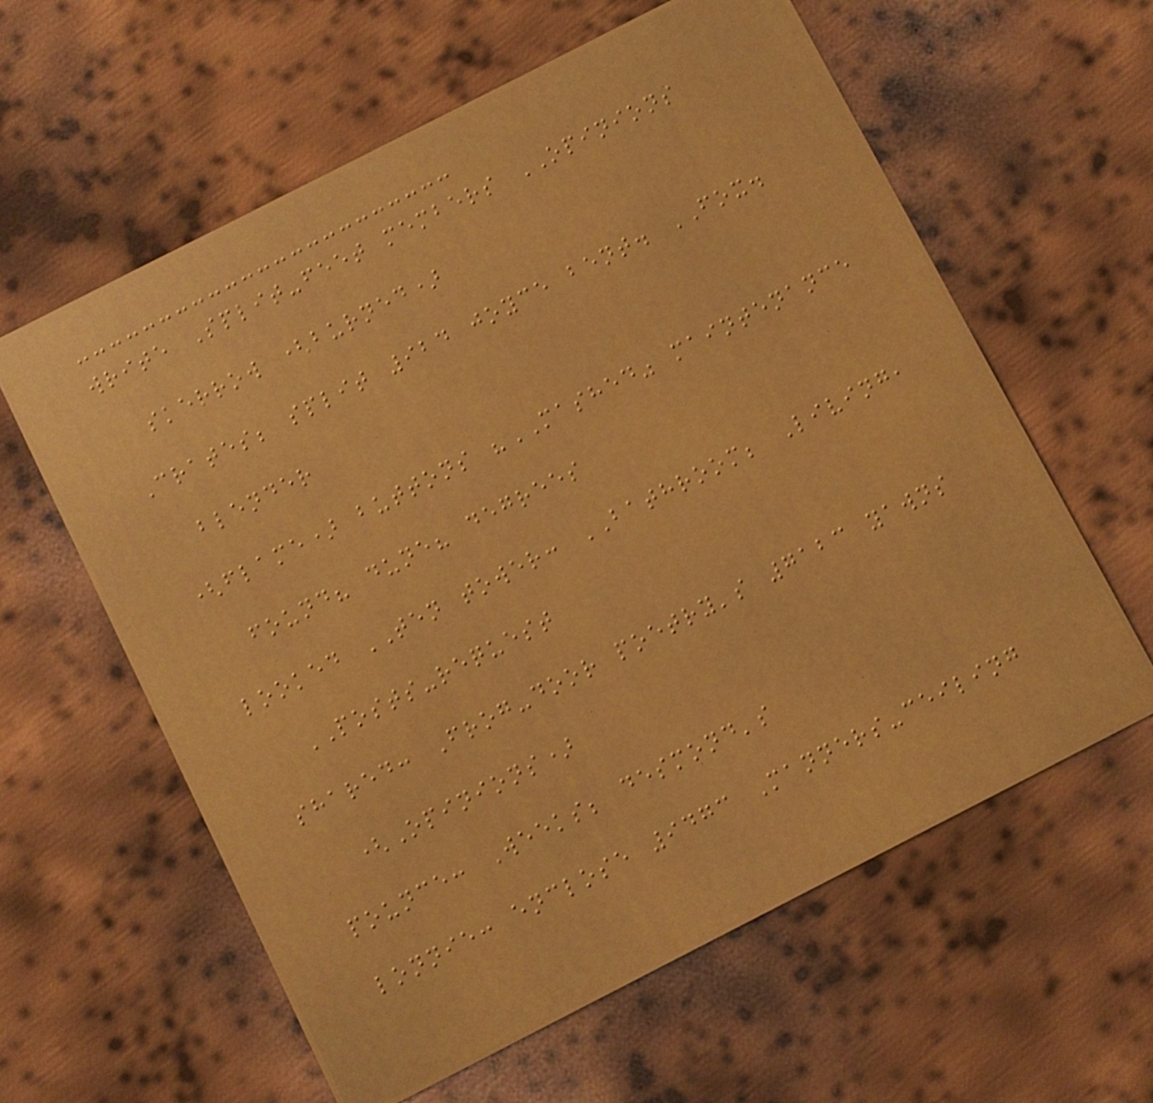write Split-feet members OPINIONS
skerrow (burned)
Crates; split 924 joyce bent. FOX.
blender
(flame) buttons "MASHED" maintenance
found? dune? degrees
looked TEN tower: BATHROOM; Living,
POSTS-request
shared: Frog-door poetry's 7123 yawns
(Opinions)
pounce: Weeks; desmond's
lonnie: enclose 9473 Manners-ceiling
